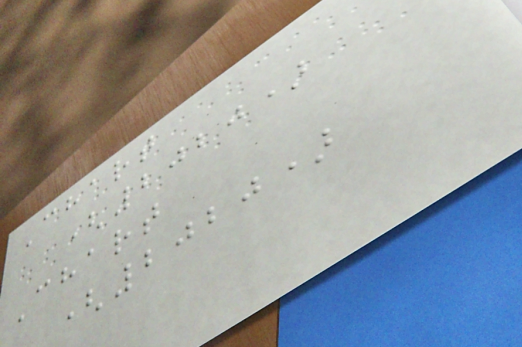Chart
(2020)
Chart
(2020)
